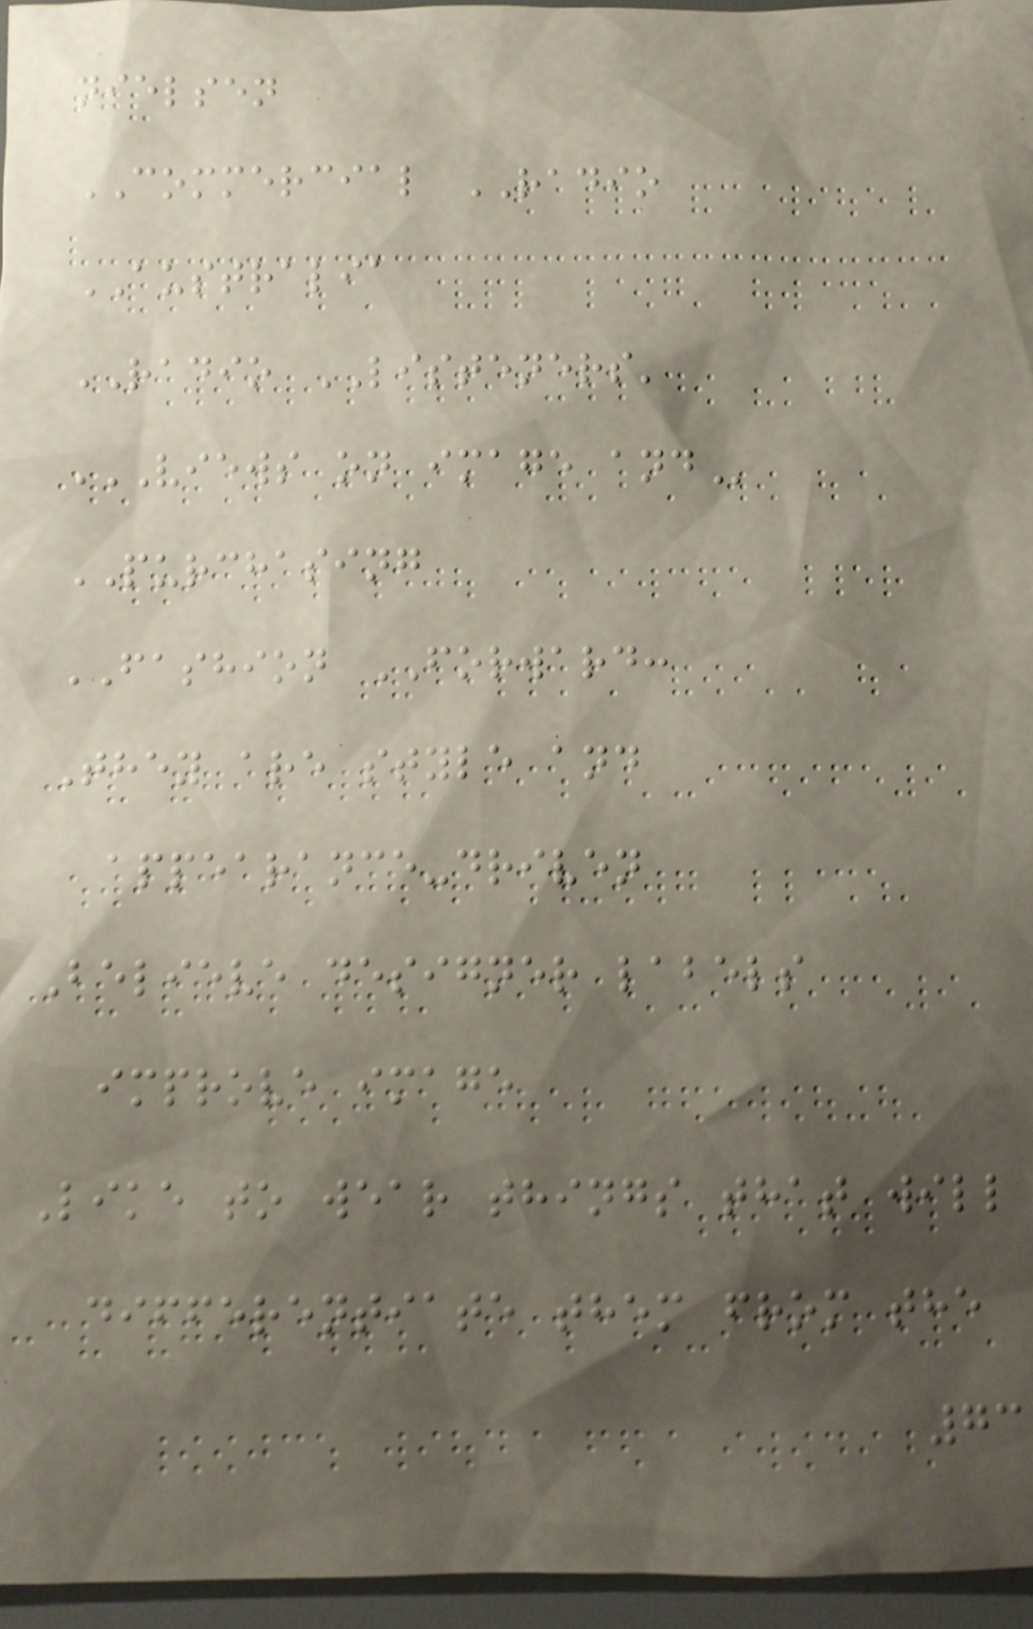nielsen
COMMERCIAL RADIO
AUSTRALIA
RADIO LISTENERS'
VIEWS ON IMAGE AND
PURCHASING
FASHION FORWARD:
They are style and
appearance-driven
Believe designer labels
improve image
Like to wear things that will
differentiate them from the
73
